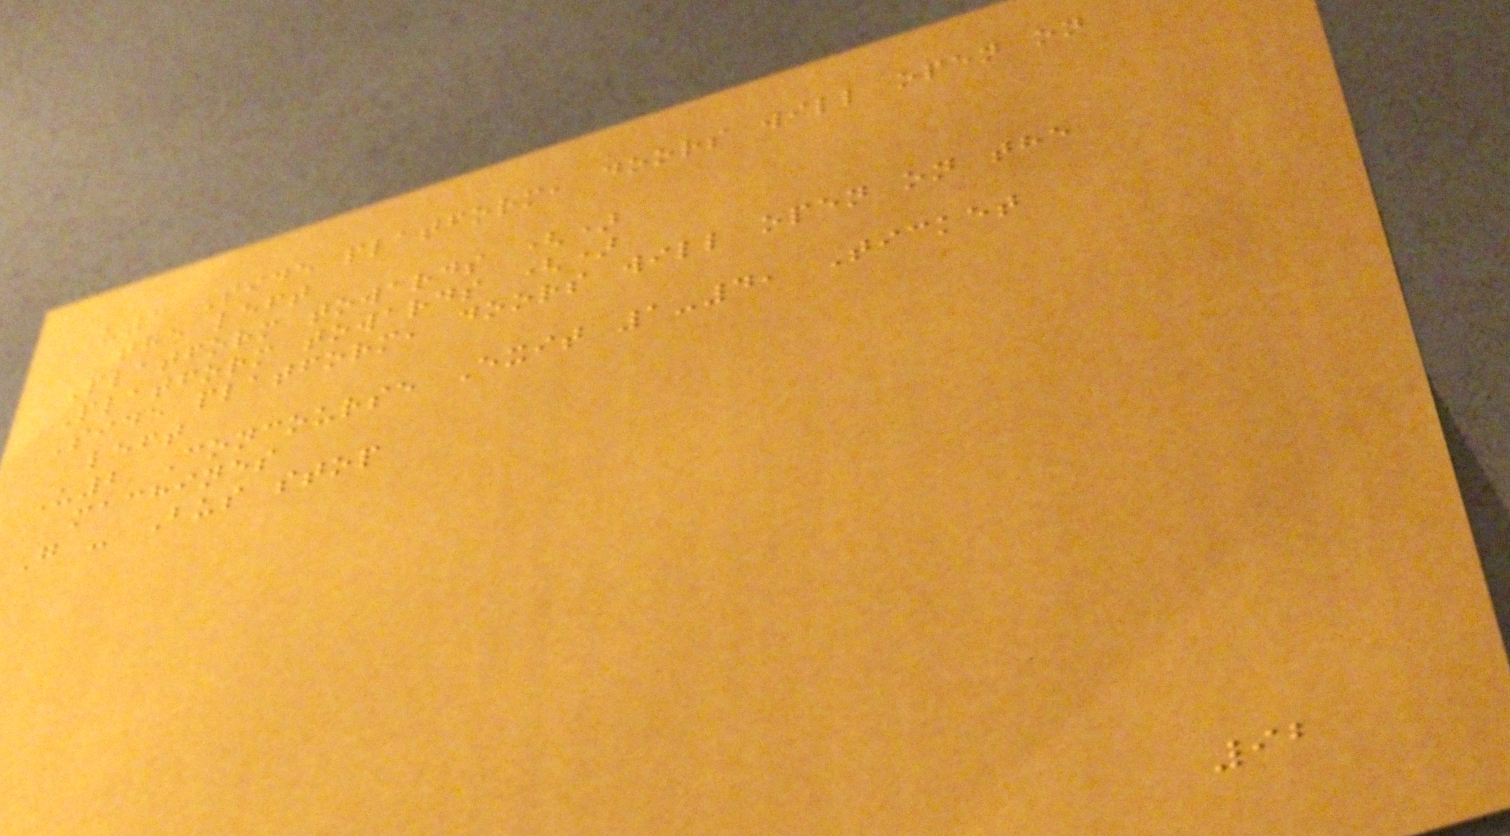U3 Side platform, doors will open on
the left
Platform towards ()
Platform towards ()
Side platform, doors will open on the
left
U2 Concourse Exit 1-4, Ticket
machines
G - Bus stop
92
